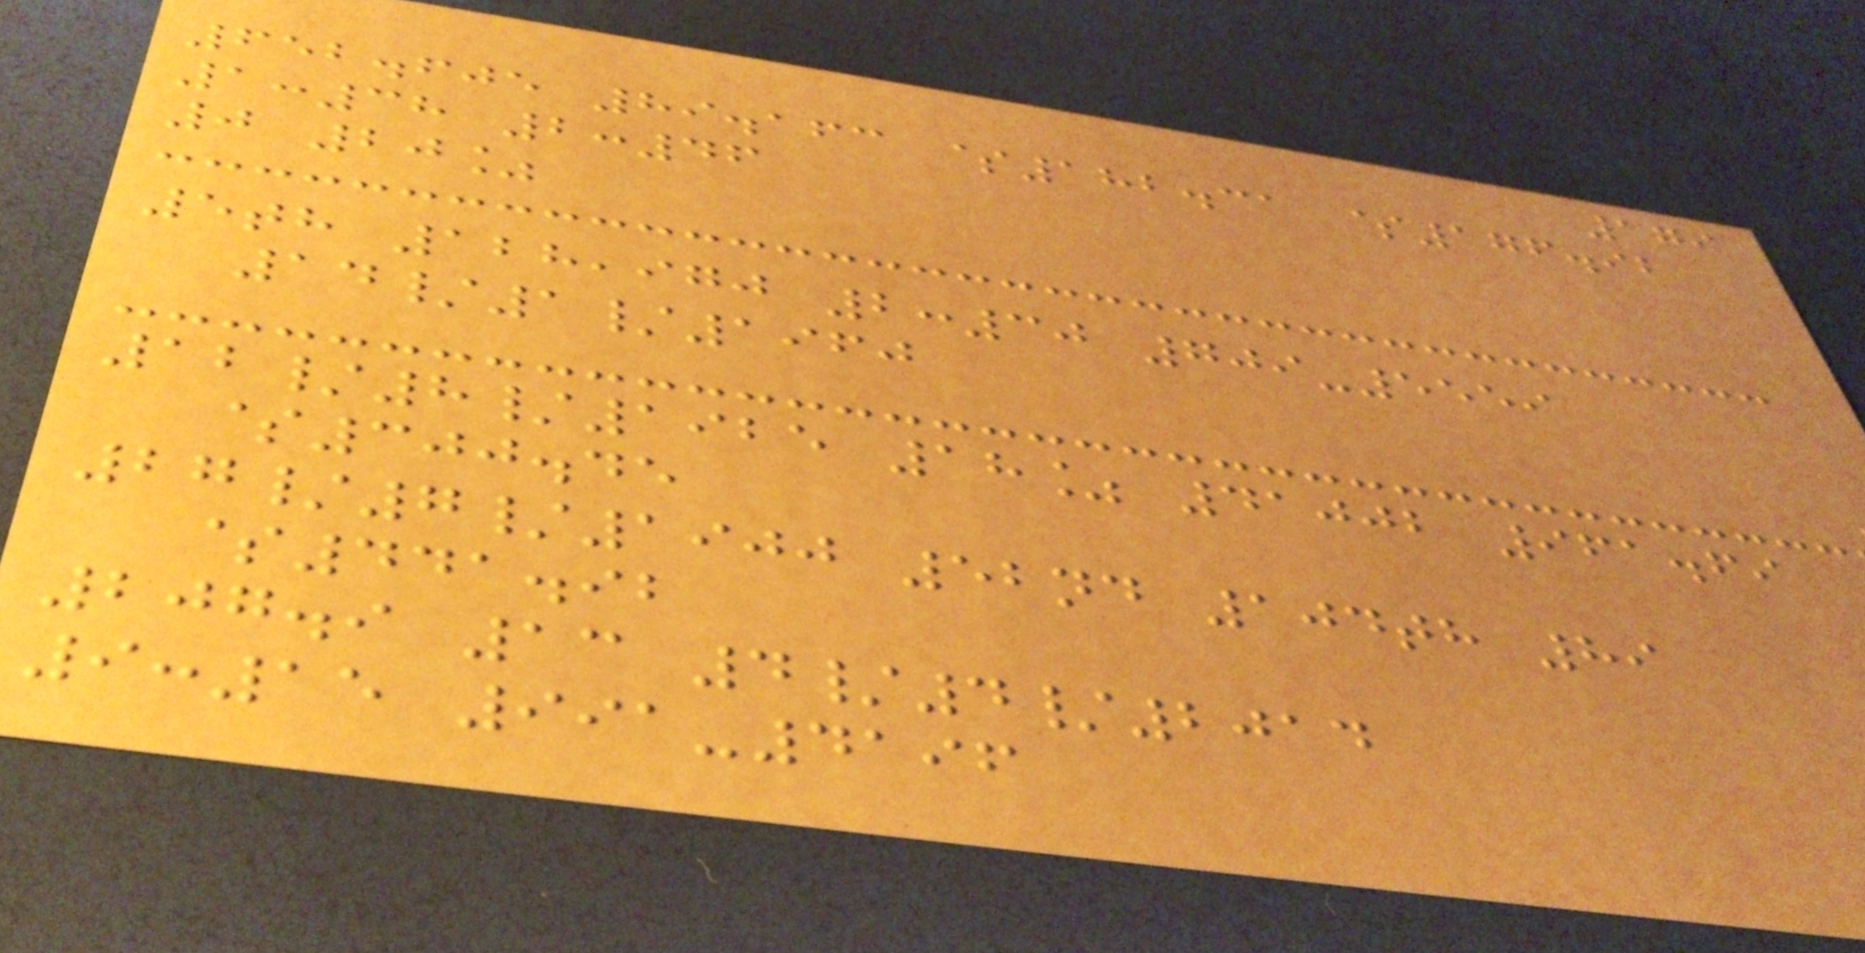179
652.605 89.163 $182.31 $176.92
1:38 2:46
0 20%
5th 128,970 2:30 709-5559
14/1/1960
12/8/1925 18% 41002 961.69
$300.45
27/7/1900 52nd 104th 89
$441.92
207.9 13 4/4/2014
9:15 991-4196
